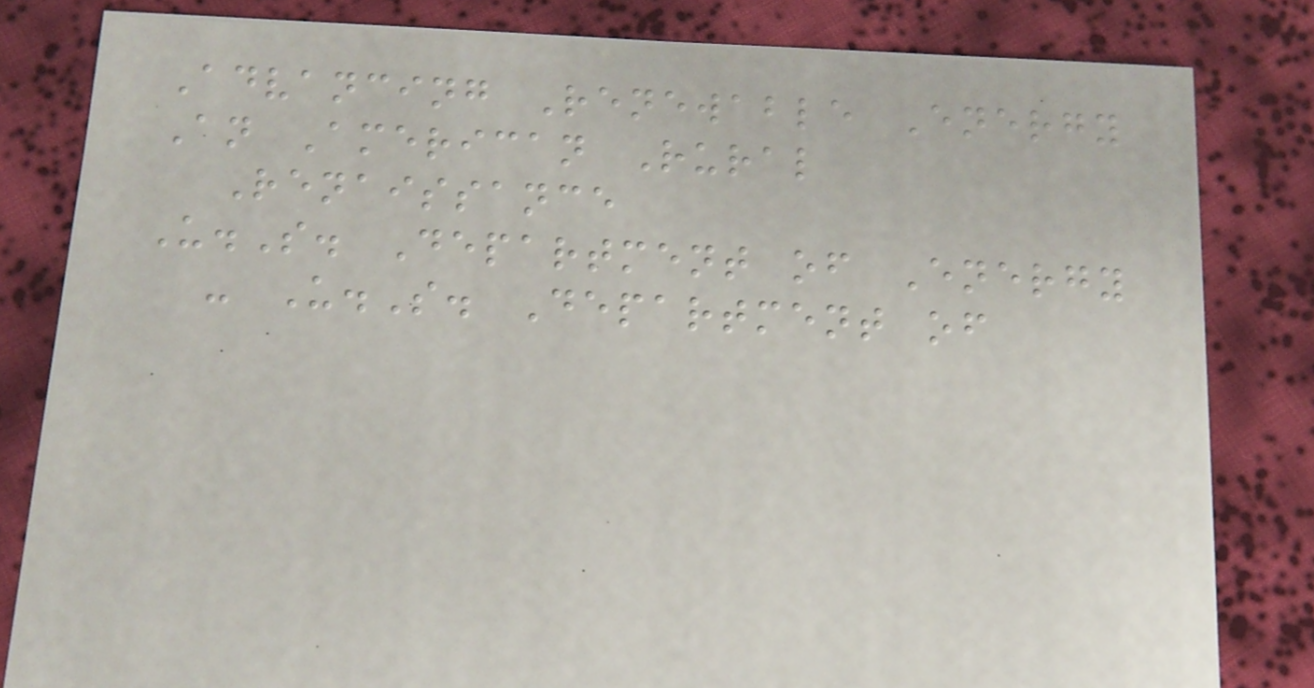Advancing Renewable Energy
An American Rural
Renaissance
U.S. Department of Energy
- U.S. Department of
